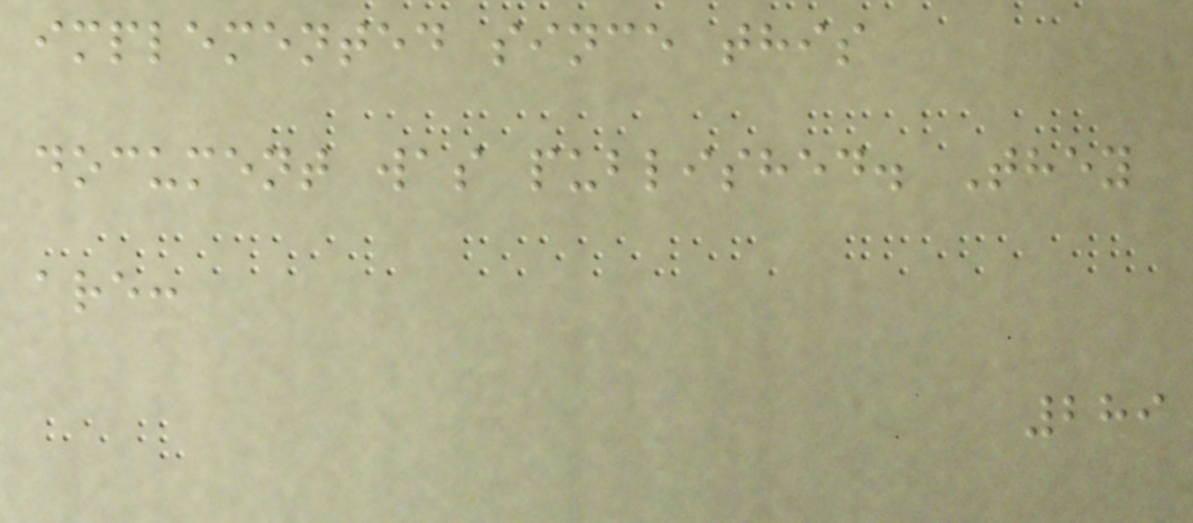implemented since this
document was published. They
are:
289
